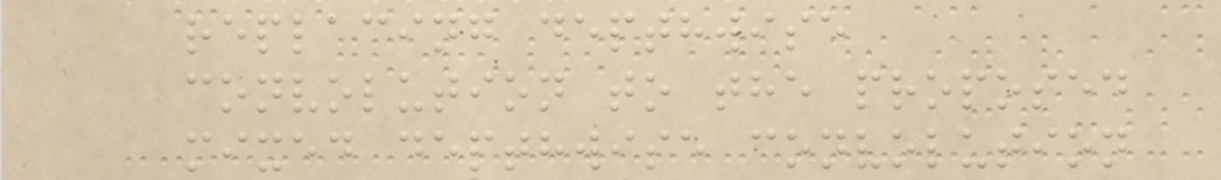replacing depthwise
convolution to the proposed
mixed depthwise convolution
